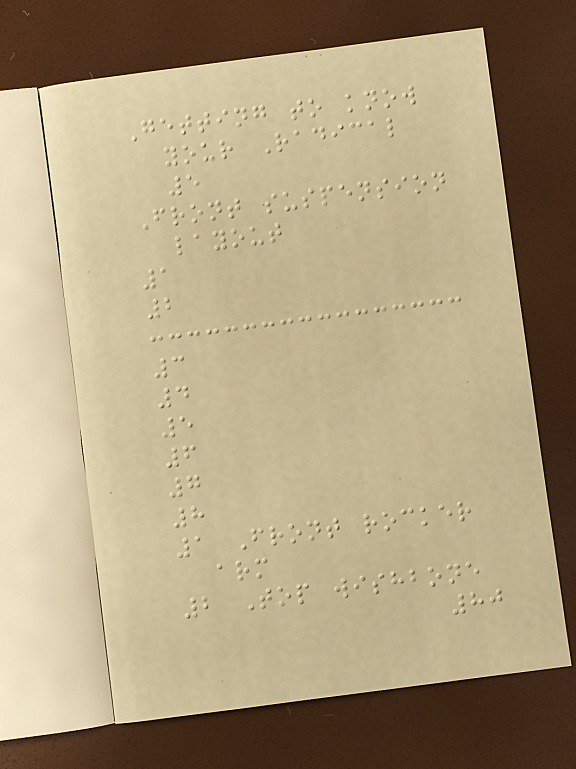Getting to know
your Radical
5
Front suspension
layout
1
2
3
4
5
6
7
8
1 Front rocker
arm
2 Top wishbone
80
